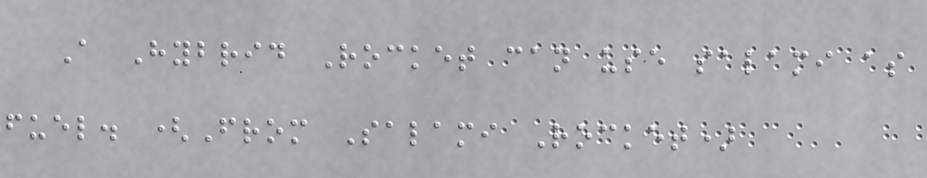A Hybrid Rocket can use salami as
fuel. (From Salami Rocket)
